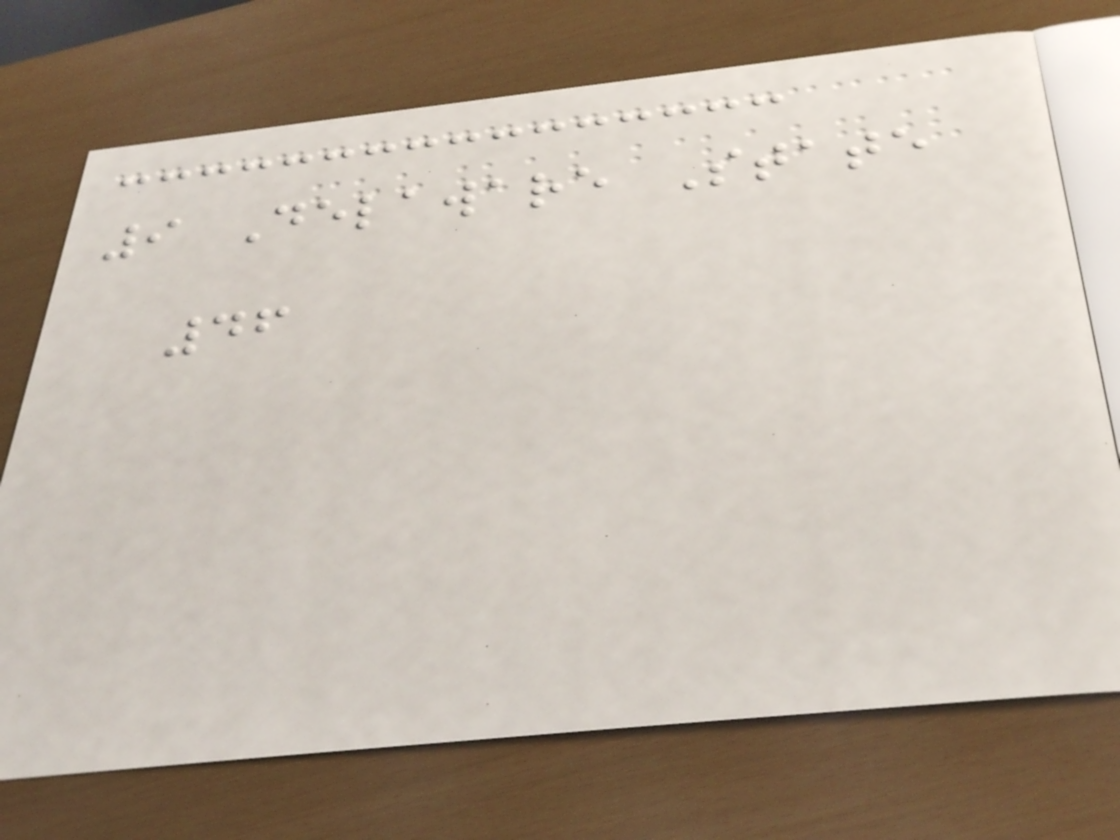9 Delaware State
46
